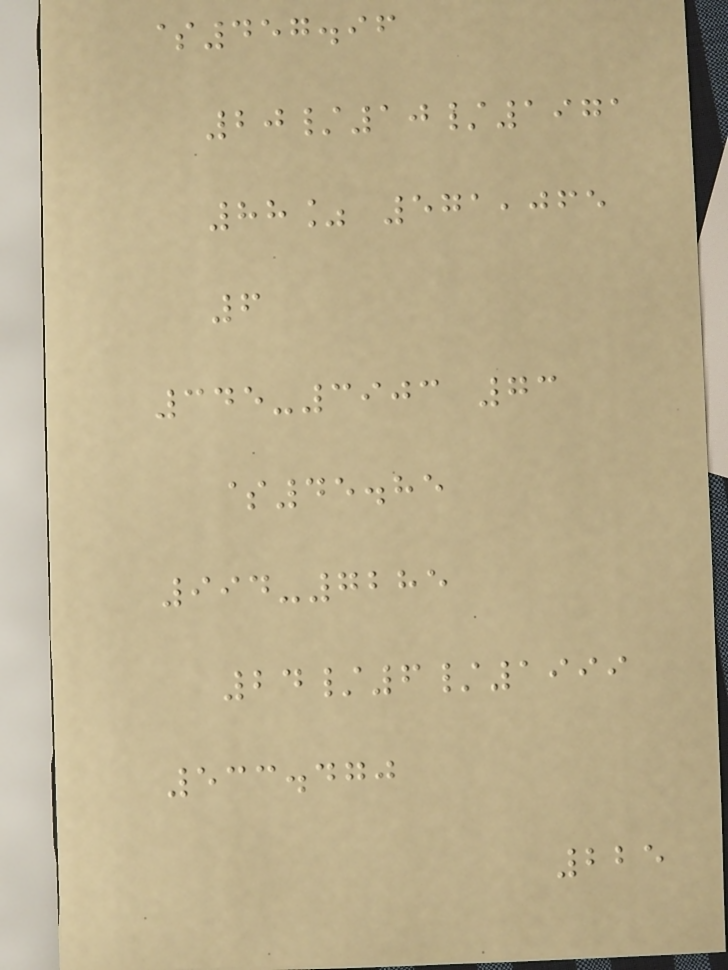$457.96
20/10/1971
88% 571,065
6
345-3903 73
$45.85
994-7285
24/6/1999
533.470
225
